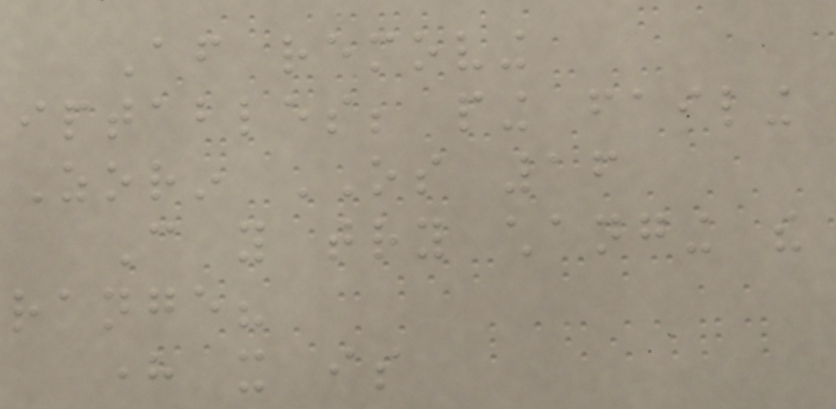After removing
iptables; ping failing
Zorin OS 16
Can you try changing the
range?
here it is
